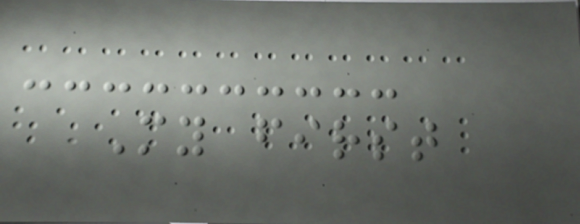My first
